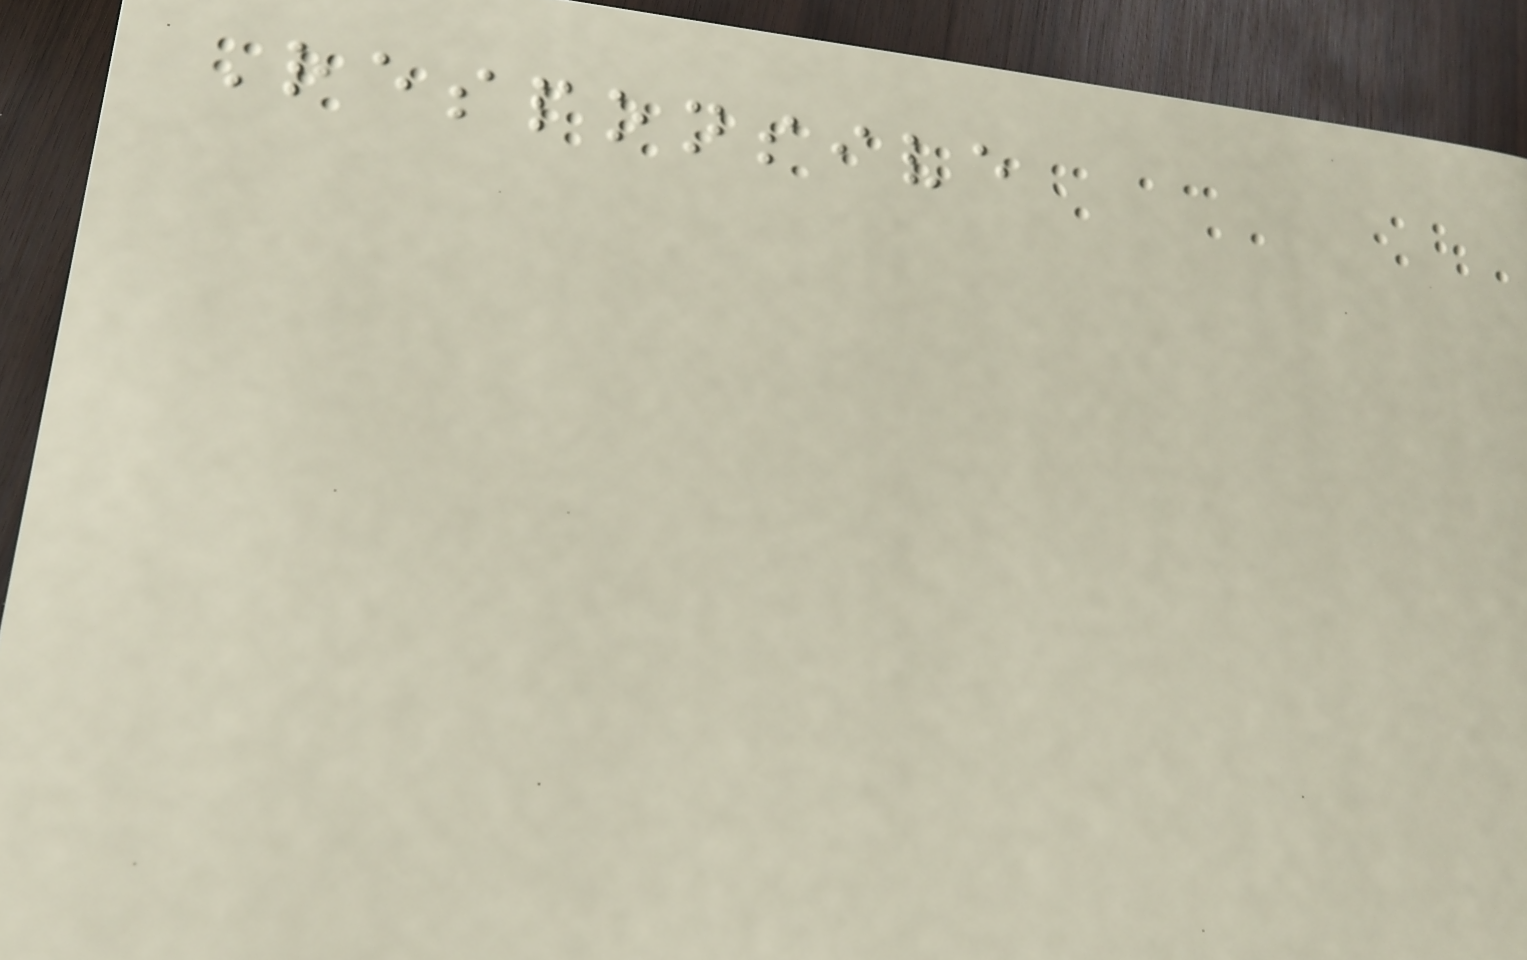Responsive
